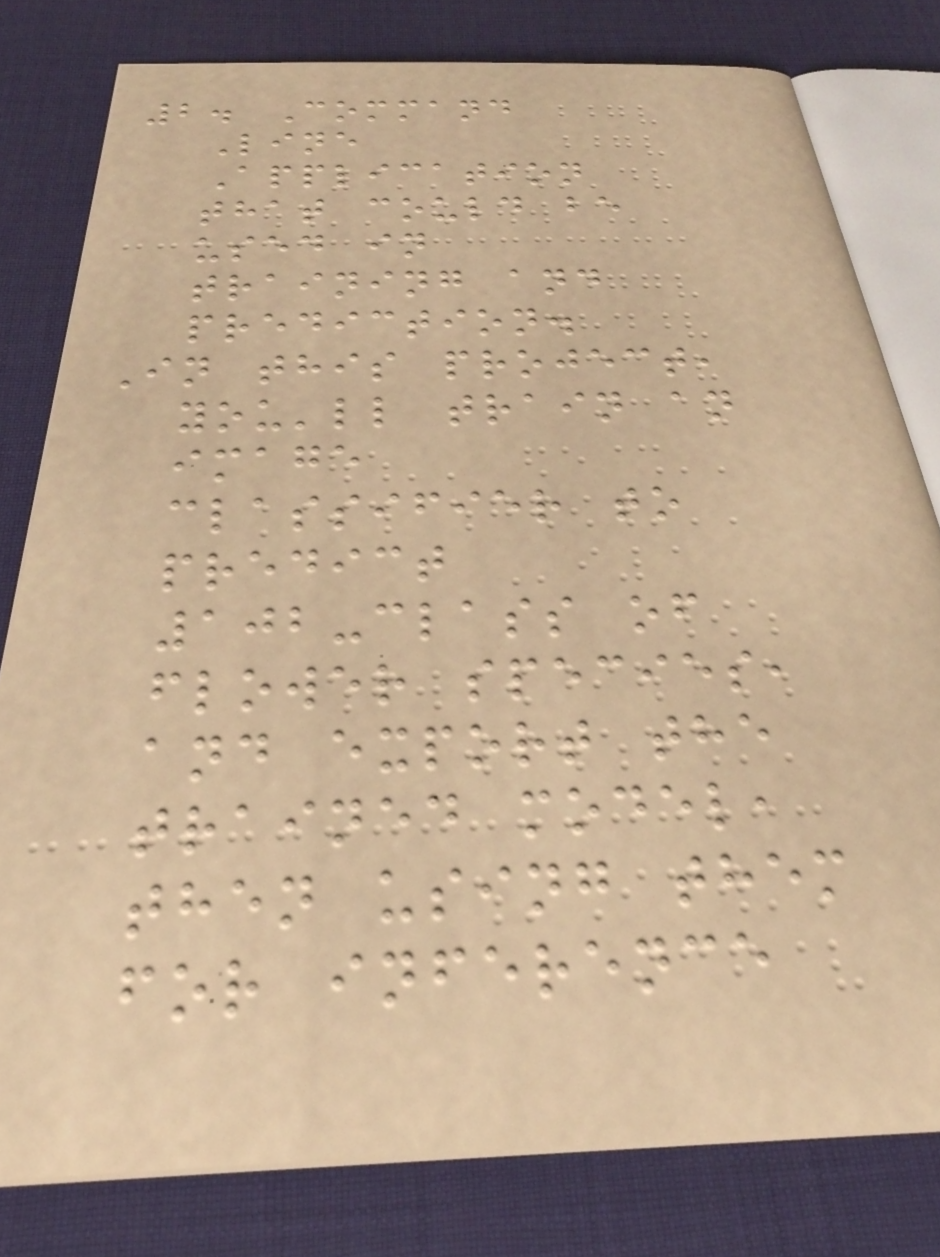2. Command
Line
Application
that could be
used in
training and
prediction.
In this project,
you'll train an
image
classifier to
predict
102-class of
flower species,
and export the
trained model,
then using them
for inference
